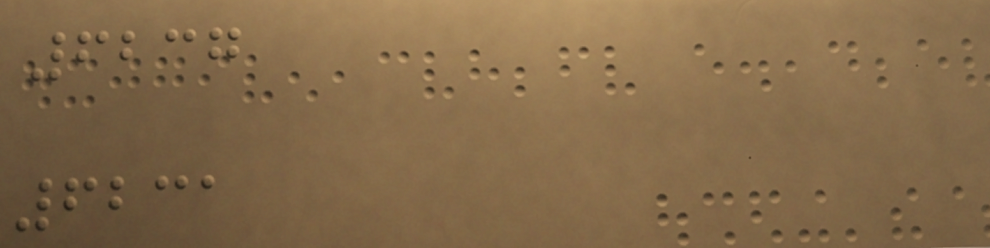6237
6231
